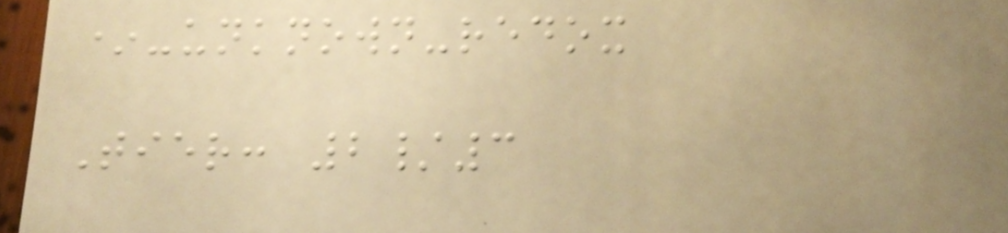*-unknown-redox
Tier: 2/3
